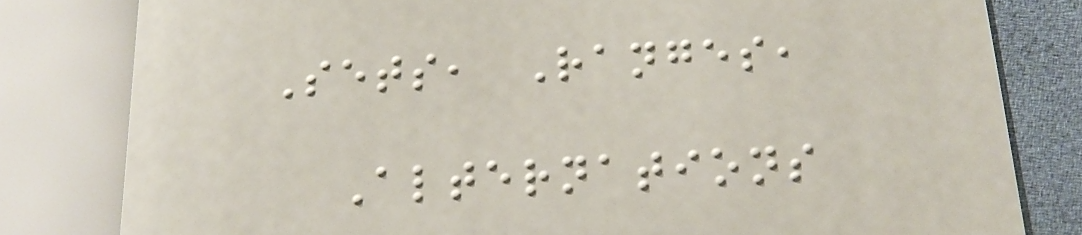Sets, Ranges,
Alternations
